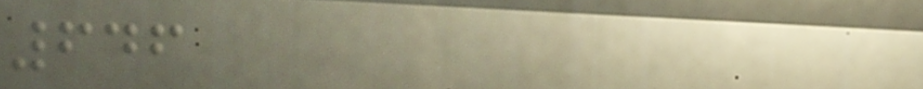646
